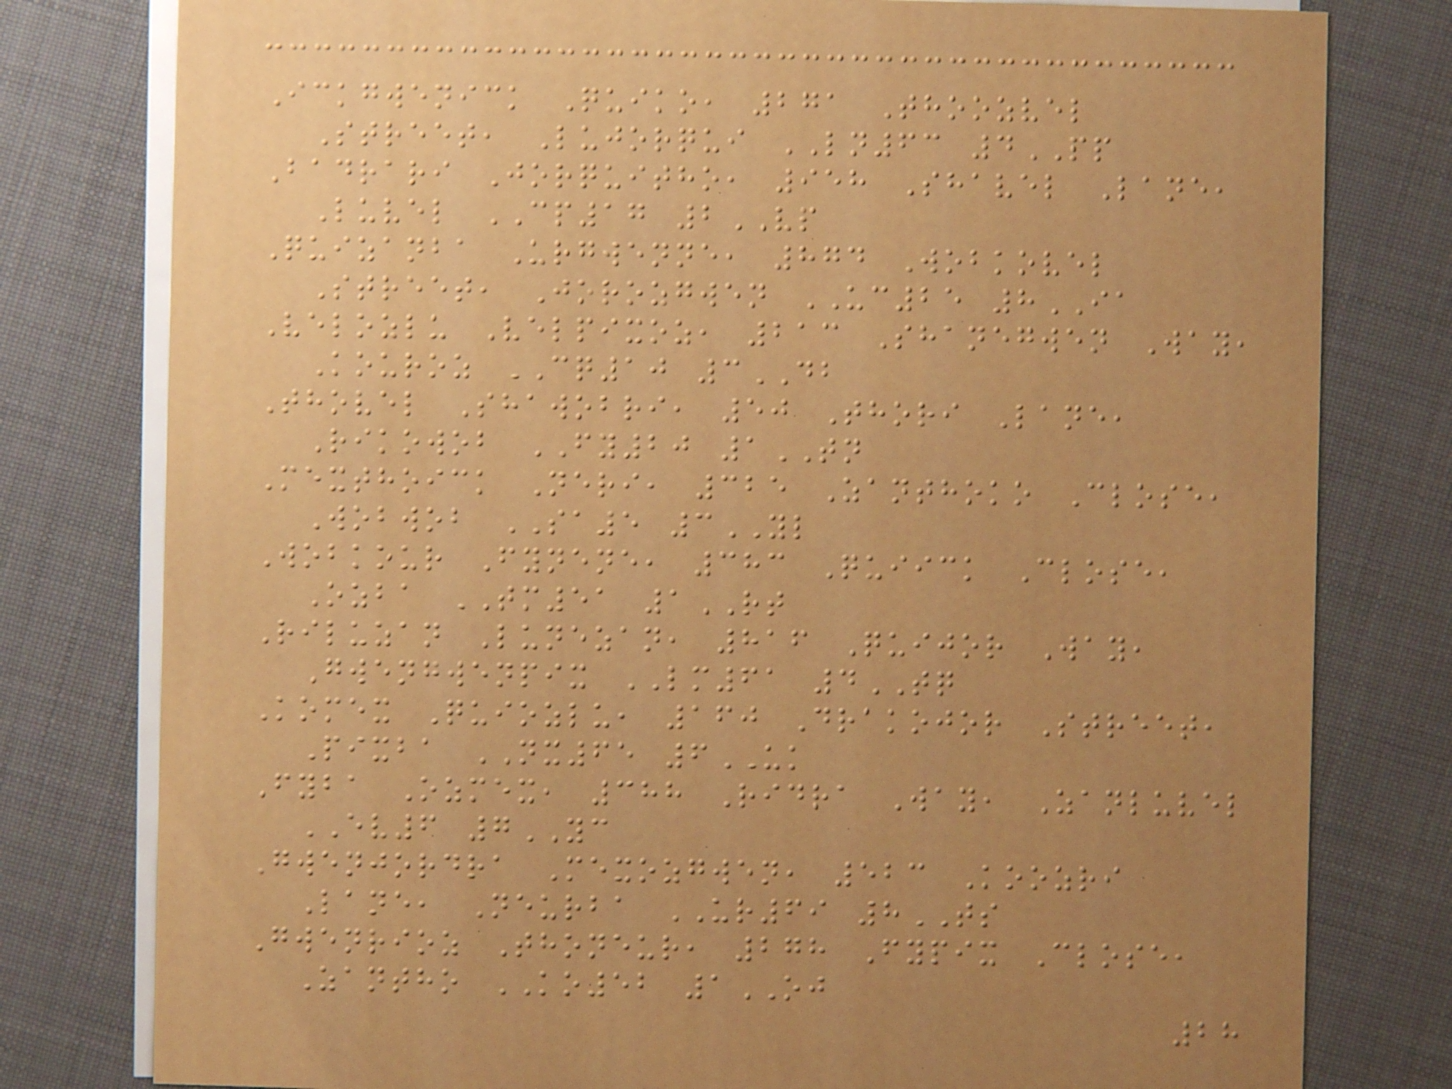Ickgwenick Quiko, 271 Thoozvel
Street, Lujorqui LN63 4PP
Badrari Jorquitho, 958 Shavel Lane,
Luvel CP17 2VP
Quizanba Urgwenne, 874 Wobkovel
Street, Jorozgwen UC25 8IA
Velozlu Velpixoz, 213 Shanegwen Way,
Kouroz CQ10 3DB
Thovel Shawobri, 50 Thori Lane,
Rikowob FY20 1TN
Mexthoick Neri, 325 Zanthoko Close,
Wobwob SA5 3YL
Wobkour Fynene, 383 Quiick Close,
Ozba TM51 1RT
Riluzan Lunezan, 816 Quijor Way,
Gwengwenpix LM61 4TQ
Komex Quiozlu, 160 Drakojor Street,
Pixba NX65 6UK
Fyba Ozmex, 388 Ridra Way, Zanluvel
EV6 7YC
Gwenjordra Mexozgwen, 523 Koozri
Lane, Neurba UR69 8TS
Gwenrioz Thoneur, 278 Fypix Close,
Zantho KO52 1OJ
28
